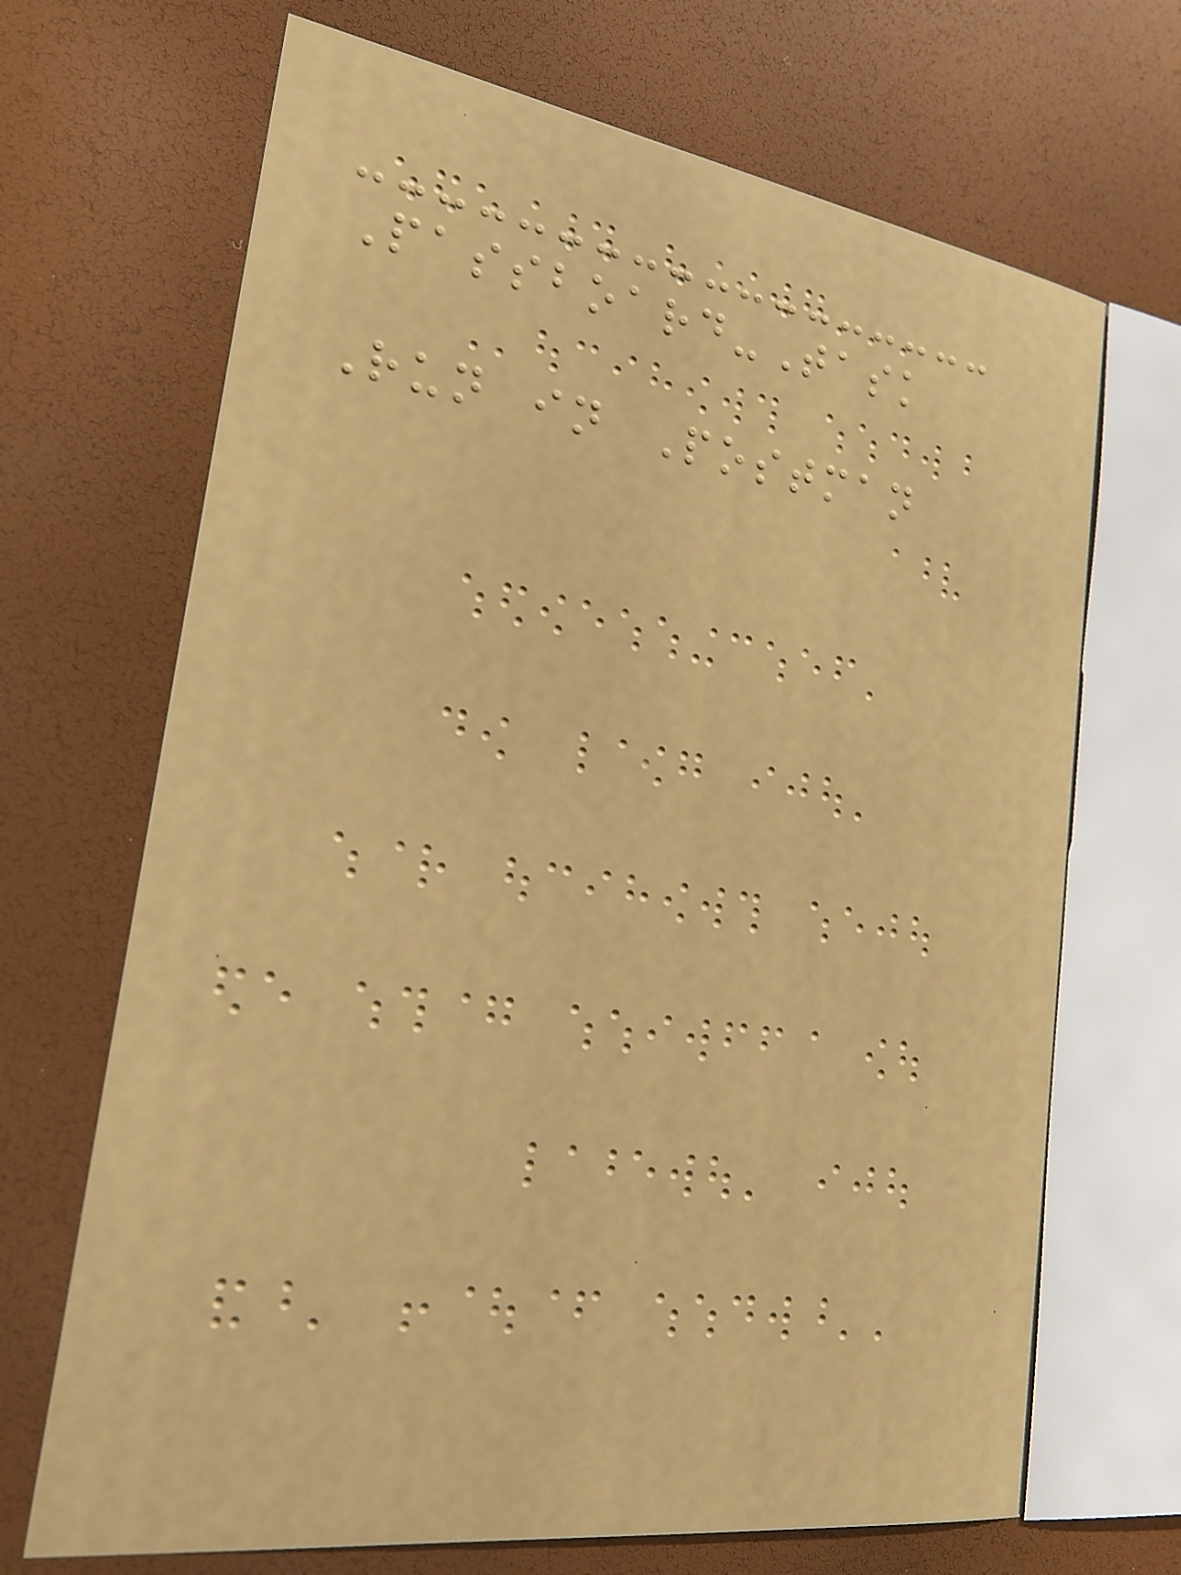Passboard-Task
Run in Postman
